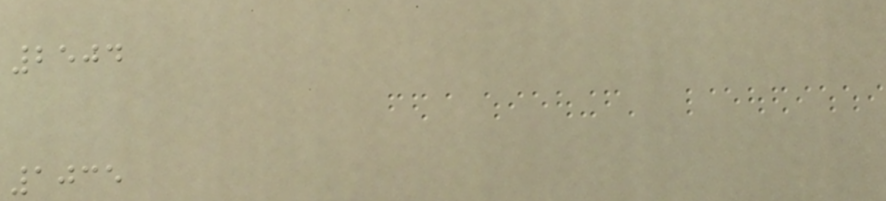2504
1035
